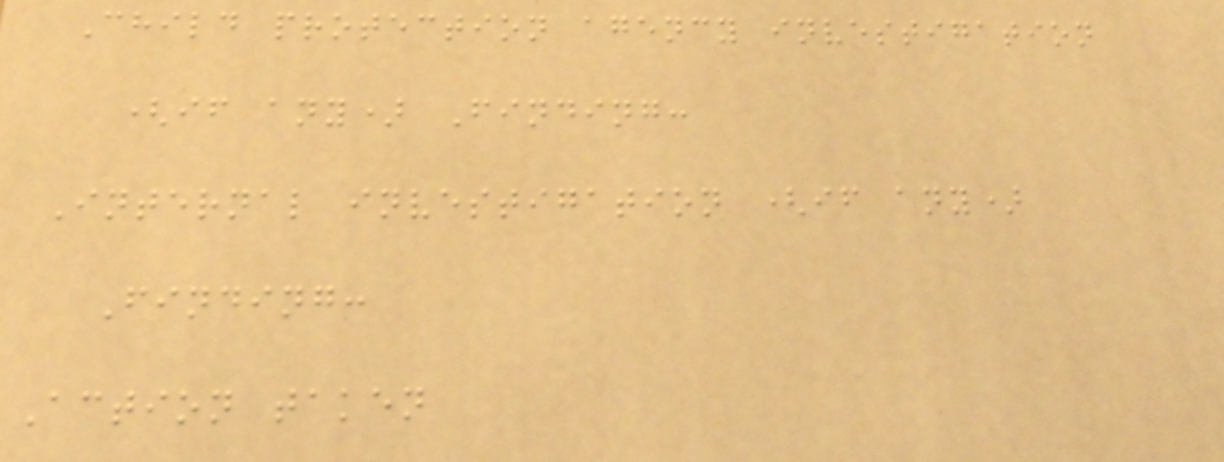Child protection agency investigation
(if any) Finding:
Internal investigation (if any)
Finding:
Action taken
